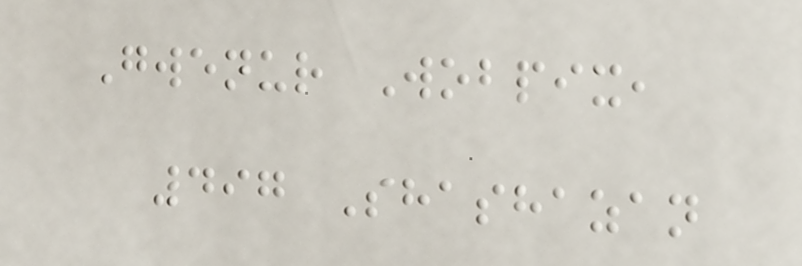Gwenur Wobpix,
497 Shashazan
